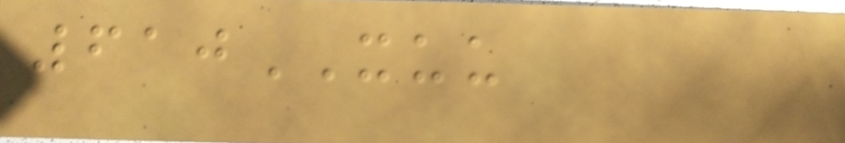610XUU
